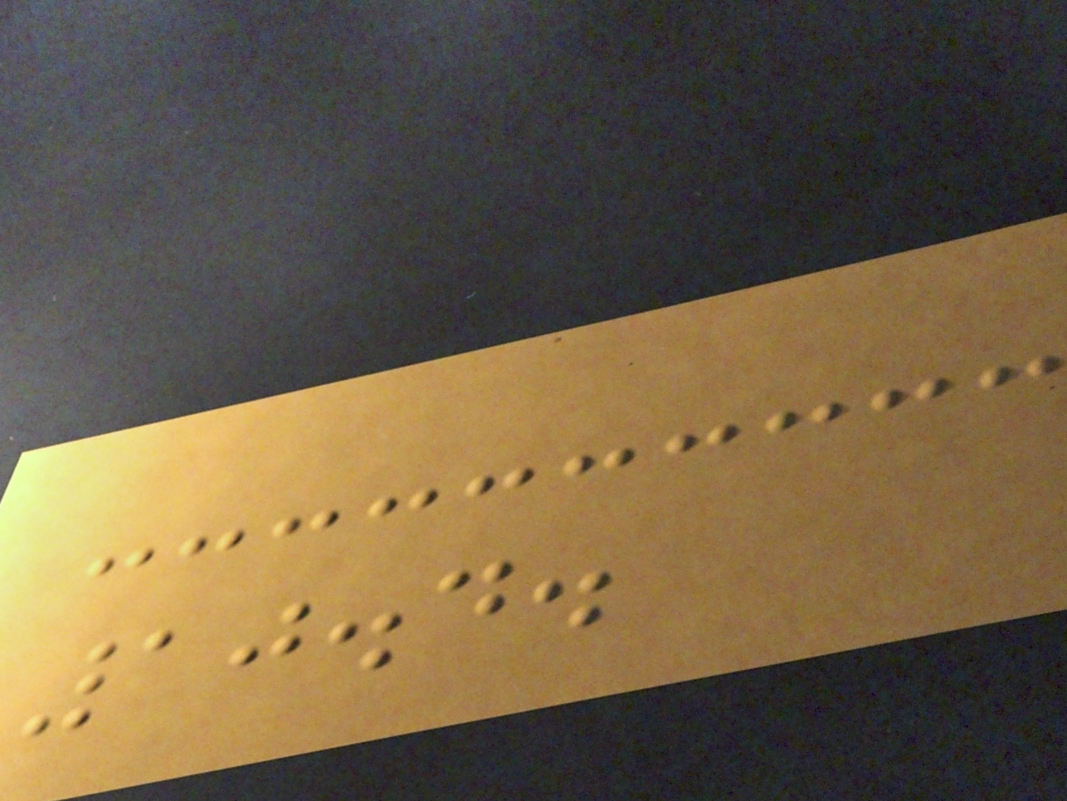10.4.
